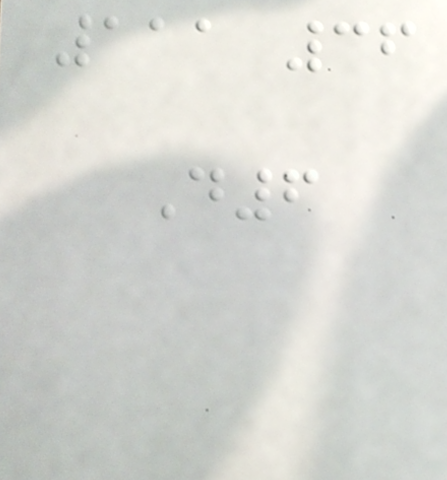111 36
D6
